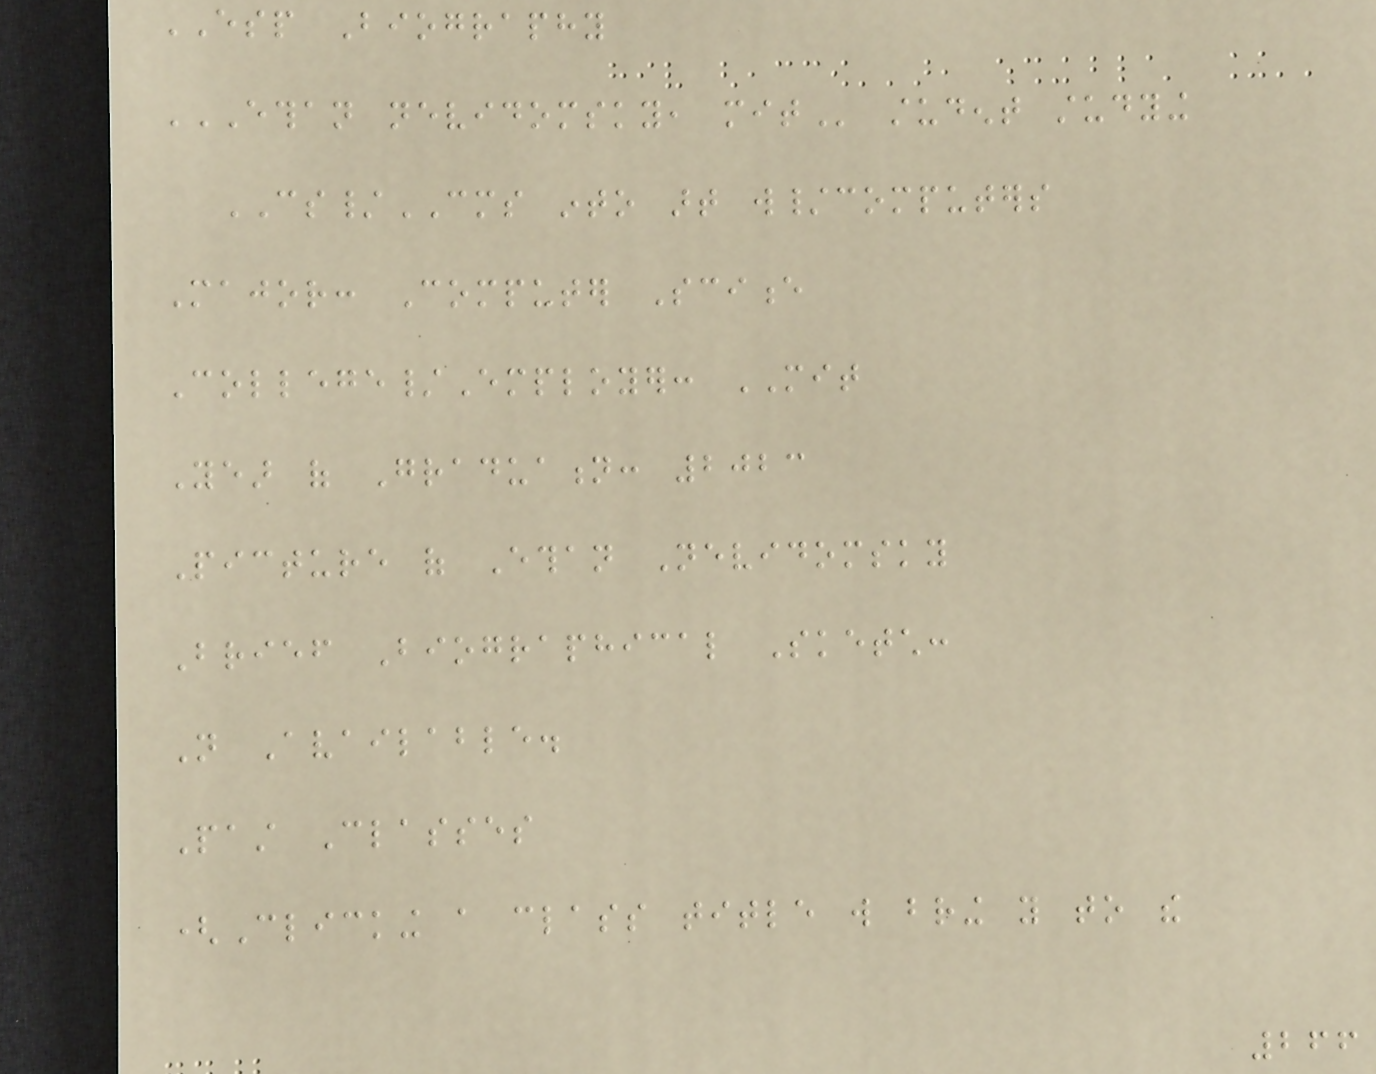ESP Biography
ETHAN NEVIDOMSKY, MIT student studying
CS/CMS into art w/computers
Major: Computer Science
College/Employer: MIT
Year of Graduation: 2023
Picture of Ethan Nevidomsky
Brief Biographical Sketch:
Not Available.
Past Classes
(Clicking a class title will bring you to the
266
